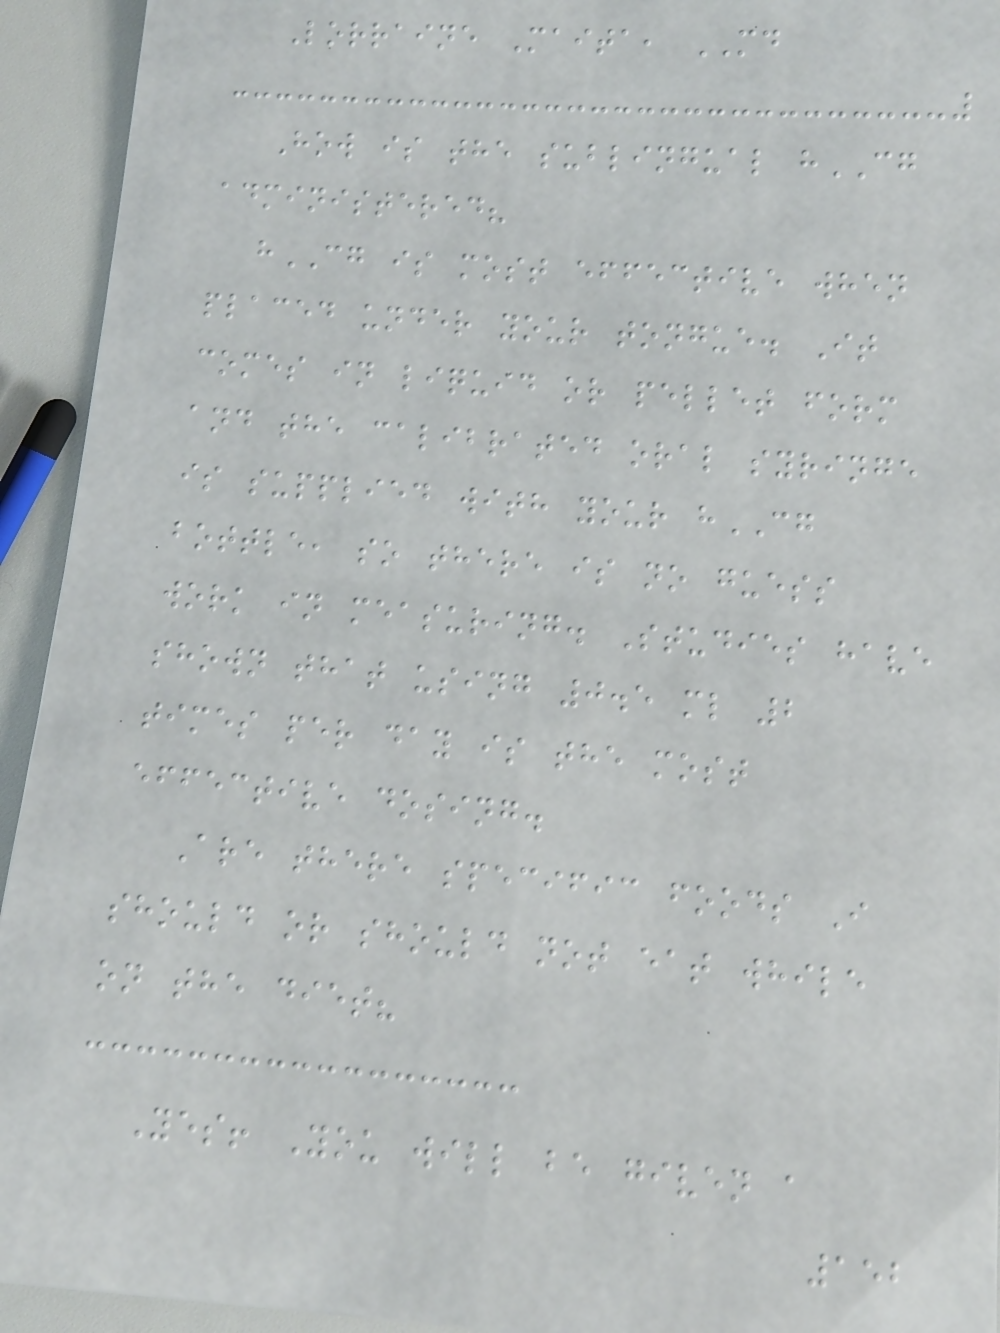Lorraine Maita, MD
How is the sublingual hCG
administered?
hCG is most effective when
placed under your tongue. It
comes in liquid or pellet form
and the calibrated oral syringe
is supplied with your hCG
bottle, so there is no guess
work in measuring. Studies have
shown that using 0.5 ml 2
times per day is the most
effective dosing.
Are there specific foods I
should or should not eat while
on the diet?
Yes! You will be given a
152
